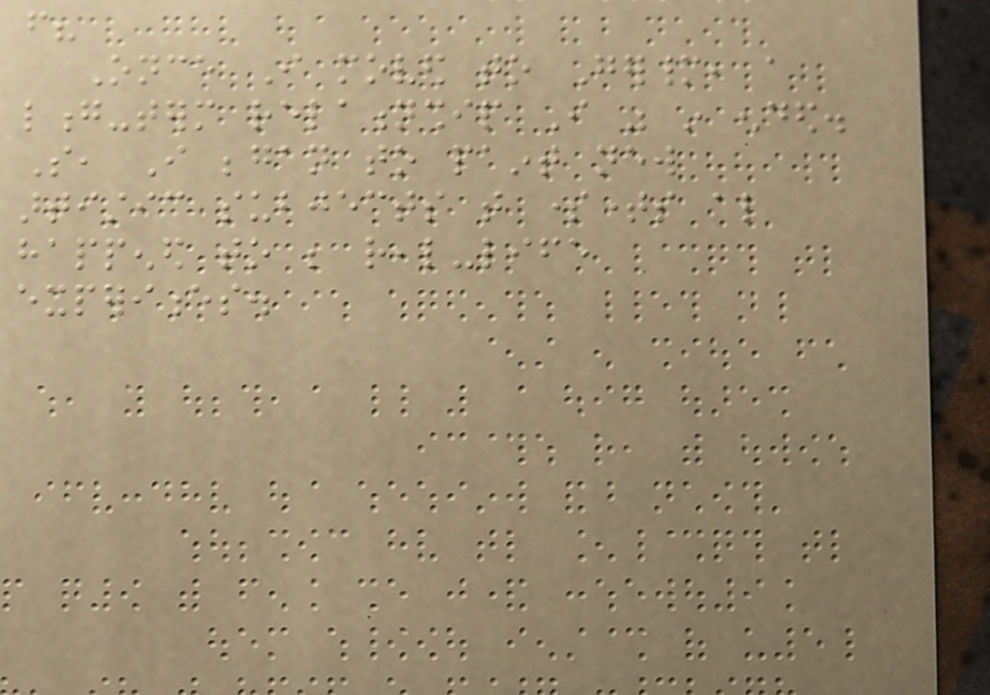from?
Once I moved to Germany, a
long-term relationship I was in ended.
So, I began to paint new
artistic subjects that sometimes also
happened to be real-life
experiences.
